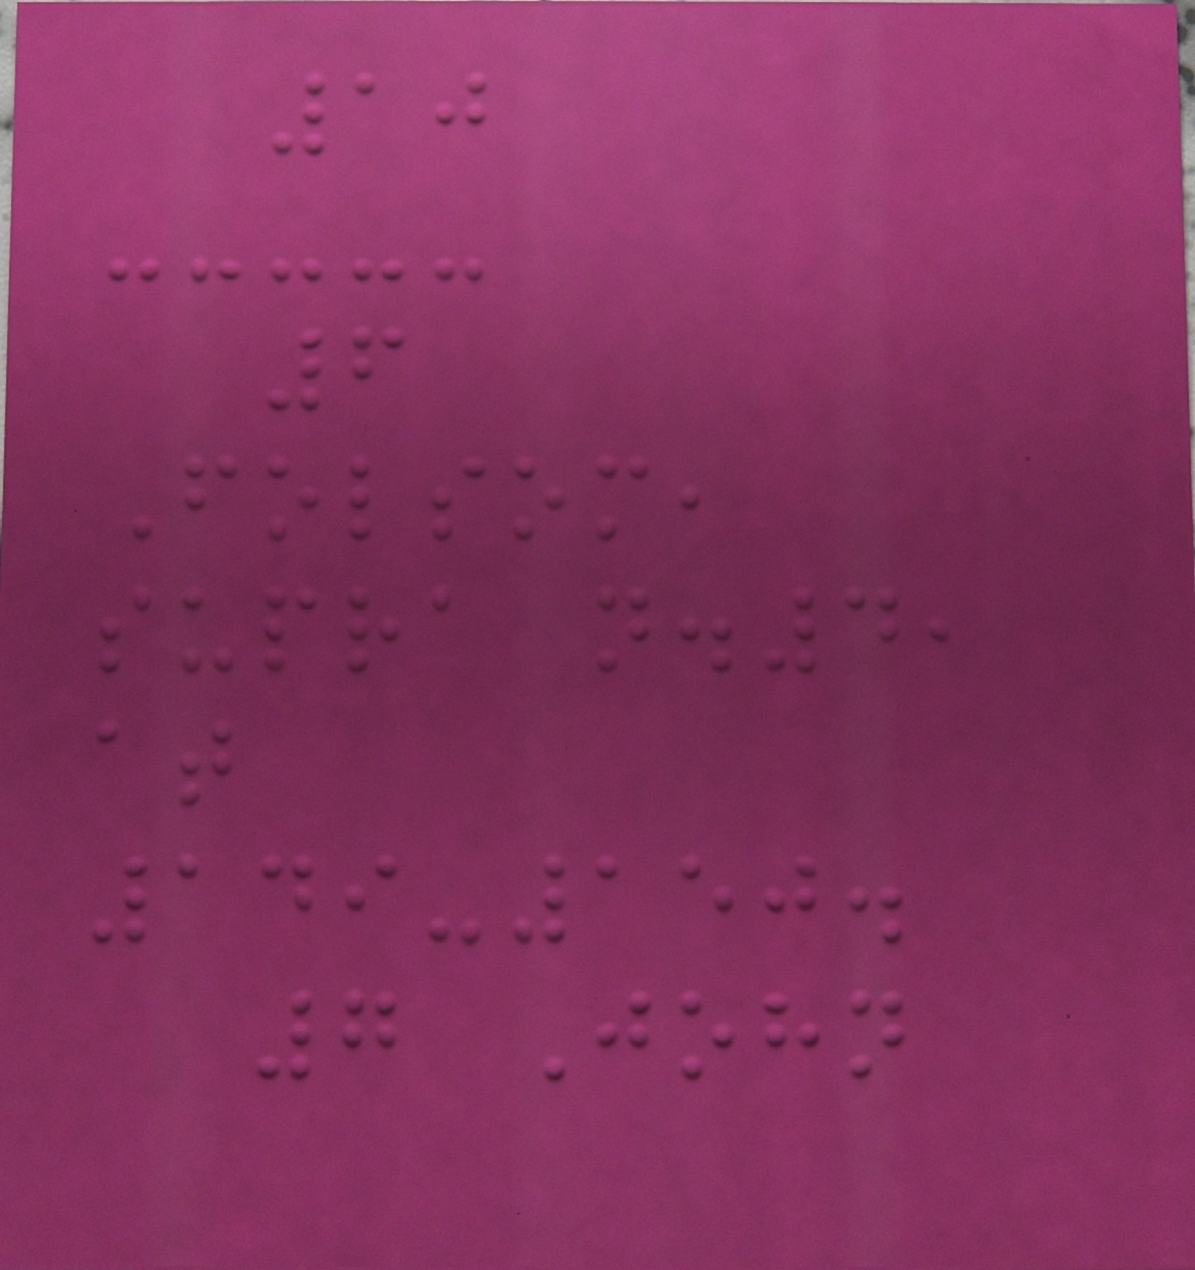10
6
Folsom,
supra n.4,
at
149-150.
7 John
